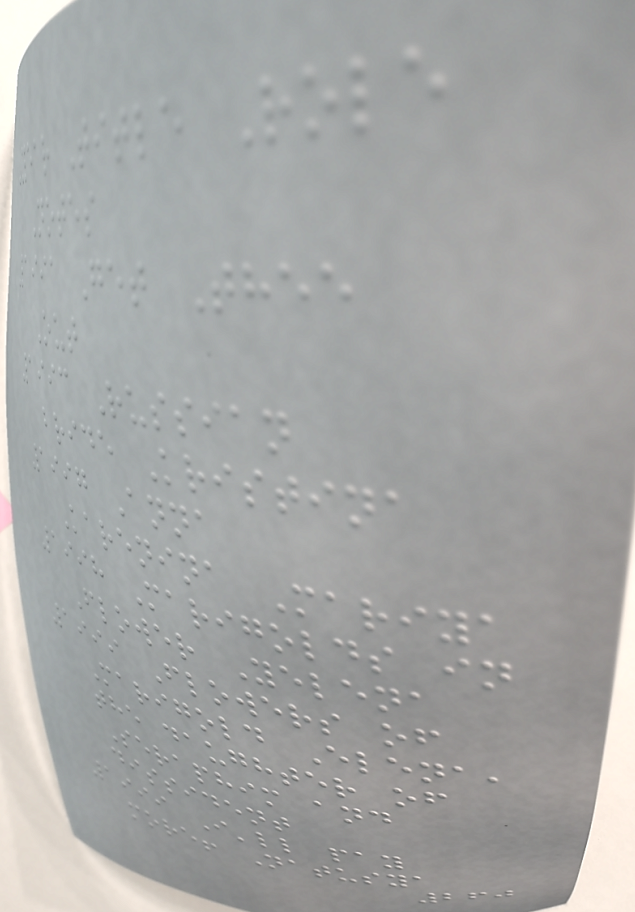Year Title Role
Notes
1991 Get Thee
Out
1993 Russian
bride Kristina
1997 Anna
Karenina Mariya
1998 Marigolds in
Flower Yelena
1999 Flowers of
Marigold Elena,
the daughter of
Seraphim and
dissident
1999 I'll pay
more! Natusya
260
